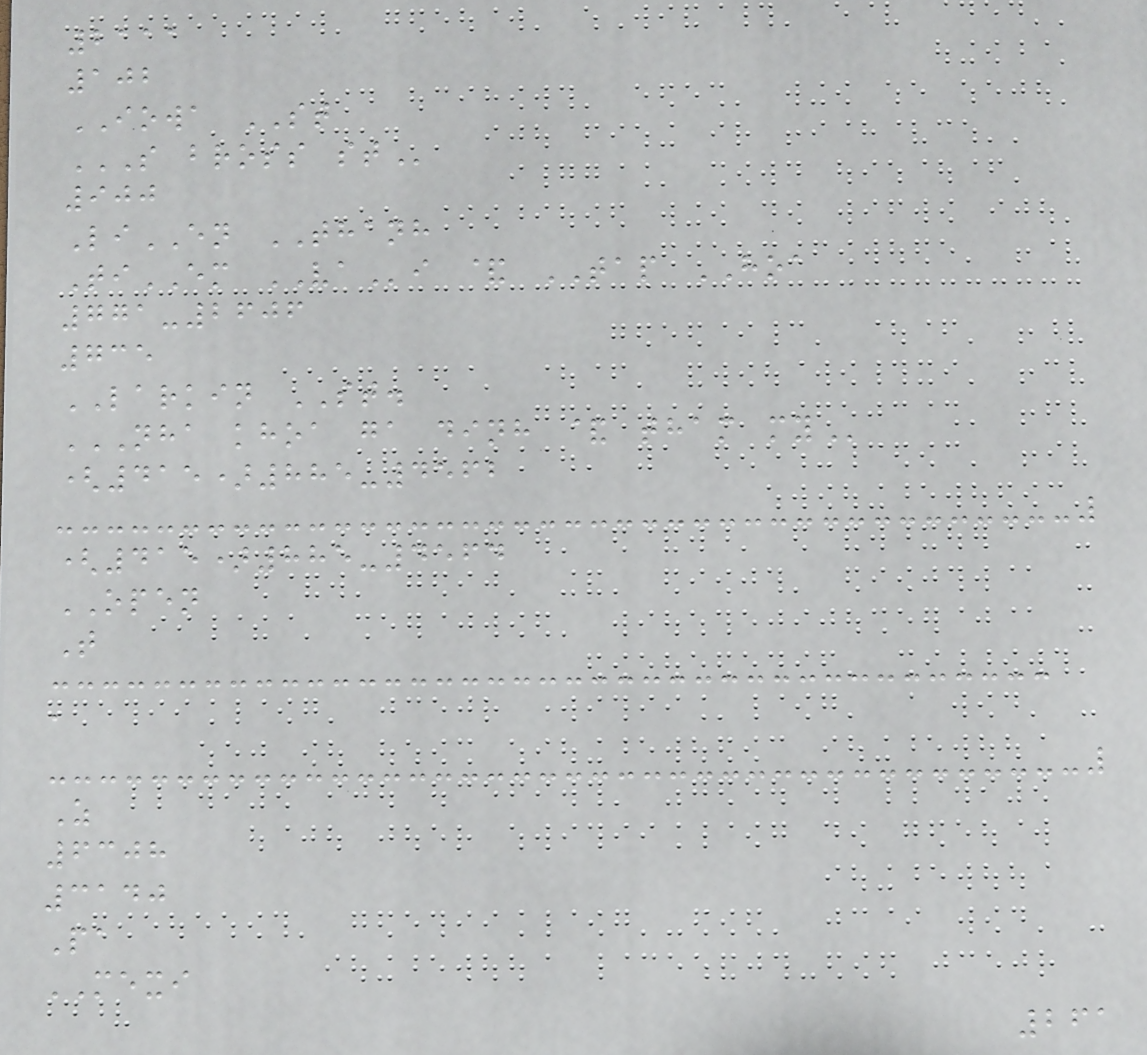2111
102
IOWA ST
S BROSS ST
900
LiEN THANH
TiEM VAi & TAP HOA
771-2606
735
LARKIN ST.
NHA KHOA GA DINH & THAM MY
(415)885-4562
(415)885-4564
OPEN
T
a
Z
6308
3140
Pa
MEXI
261
